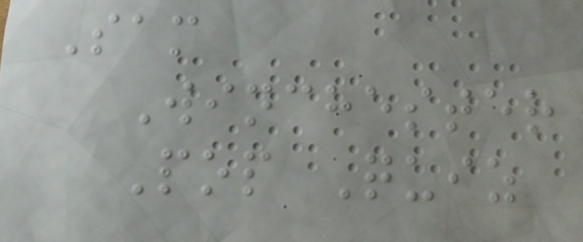Sam
Winchester
Pop Quiz
